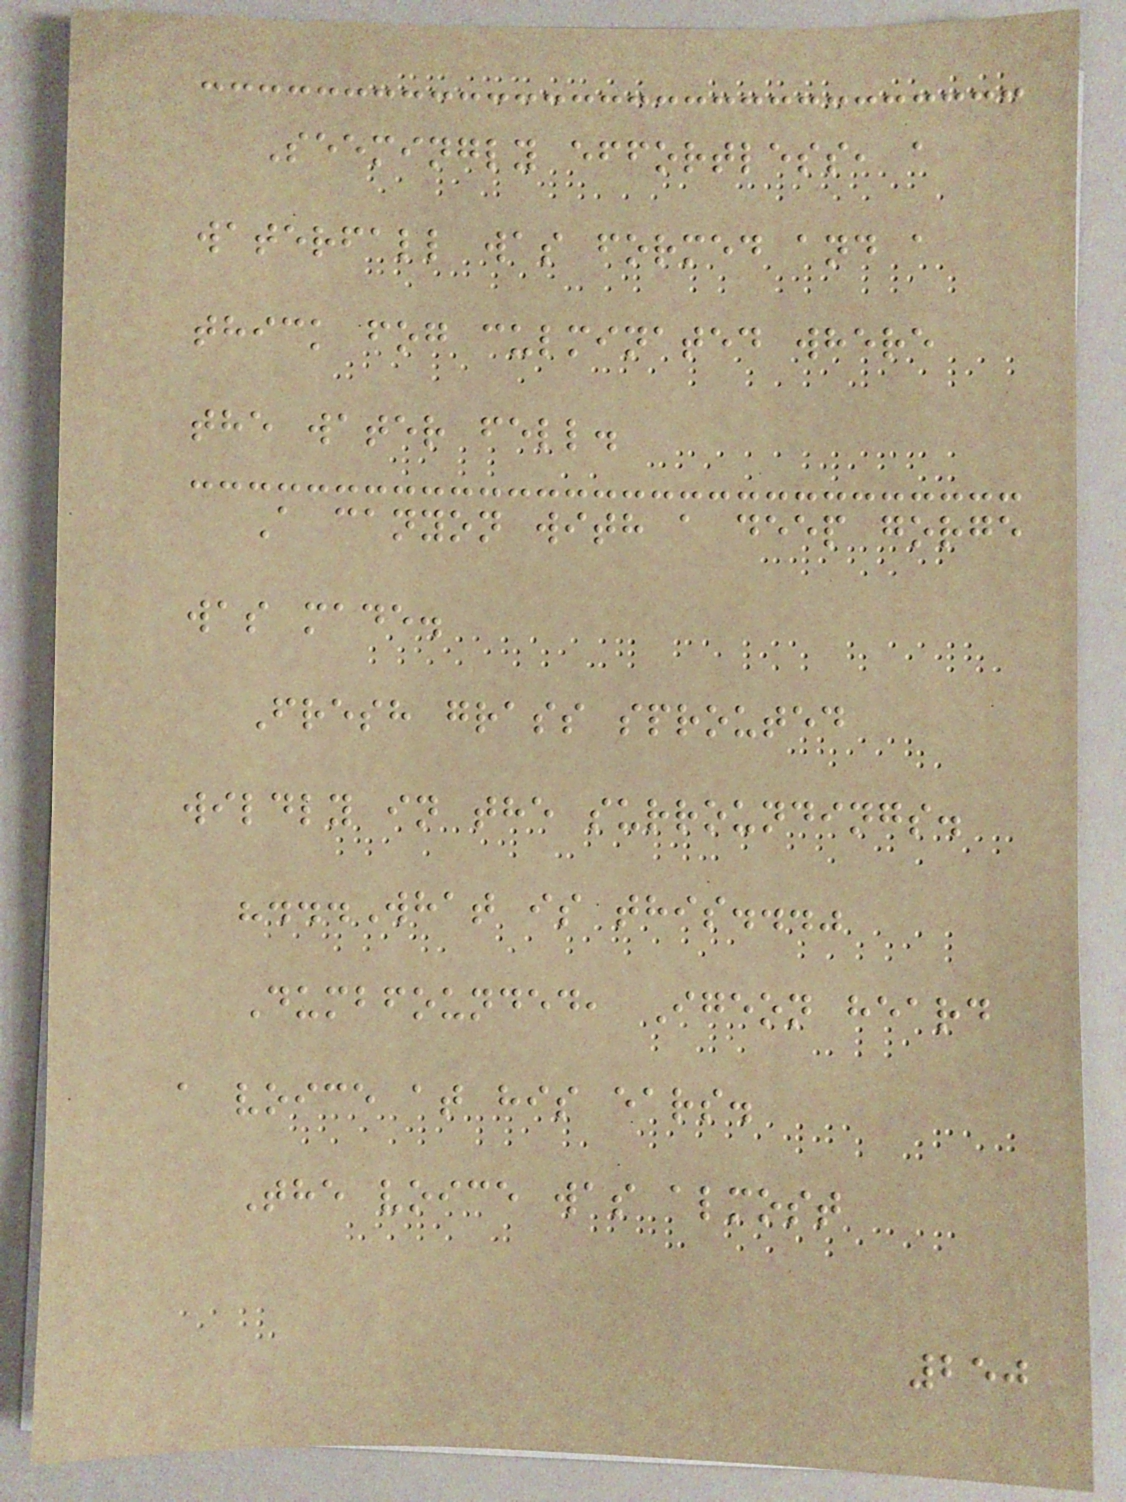Seemingly effortless, a
waterfall was formed and a
thick fog culminated where
the water fell.
A canyon with a deep gorge
was made.
Fresh grass sprouted
wildly in the surroundings.
"...What is this..."
Dumbfounded, Igeon heard
a voice at his ears.
The voice was almost
250
